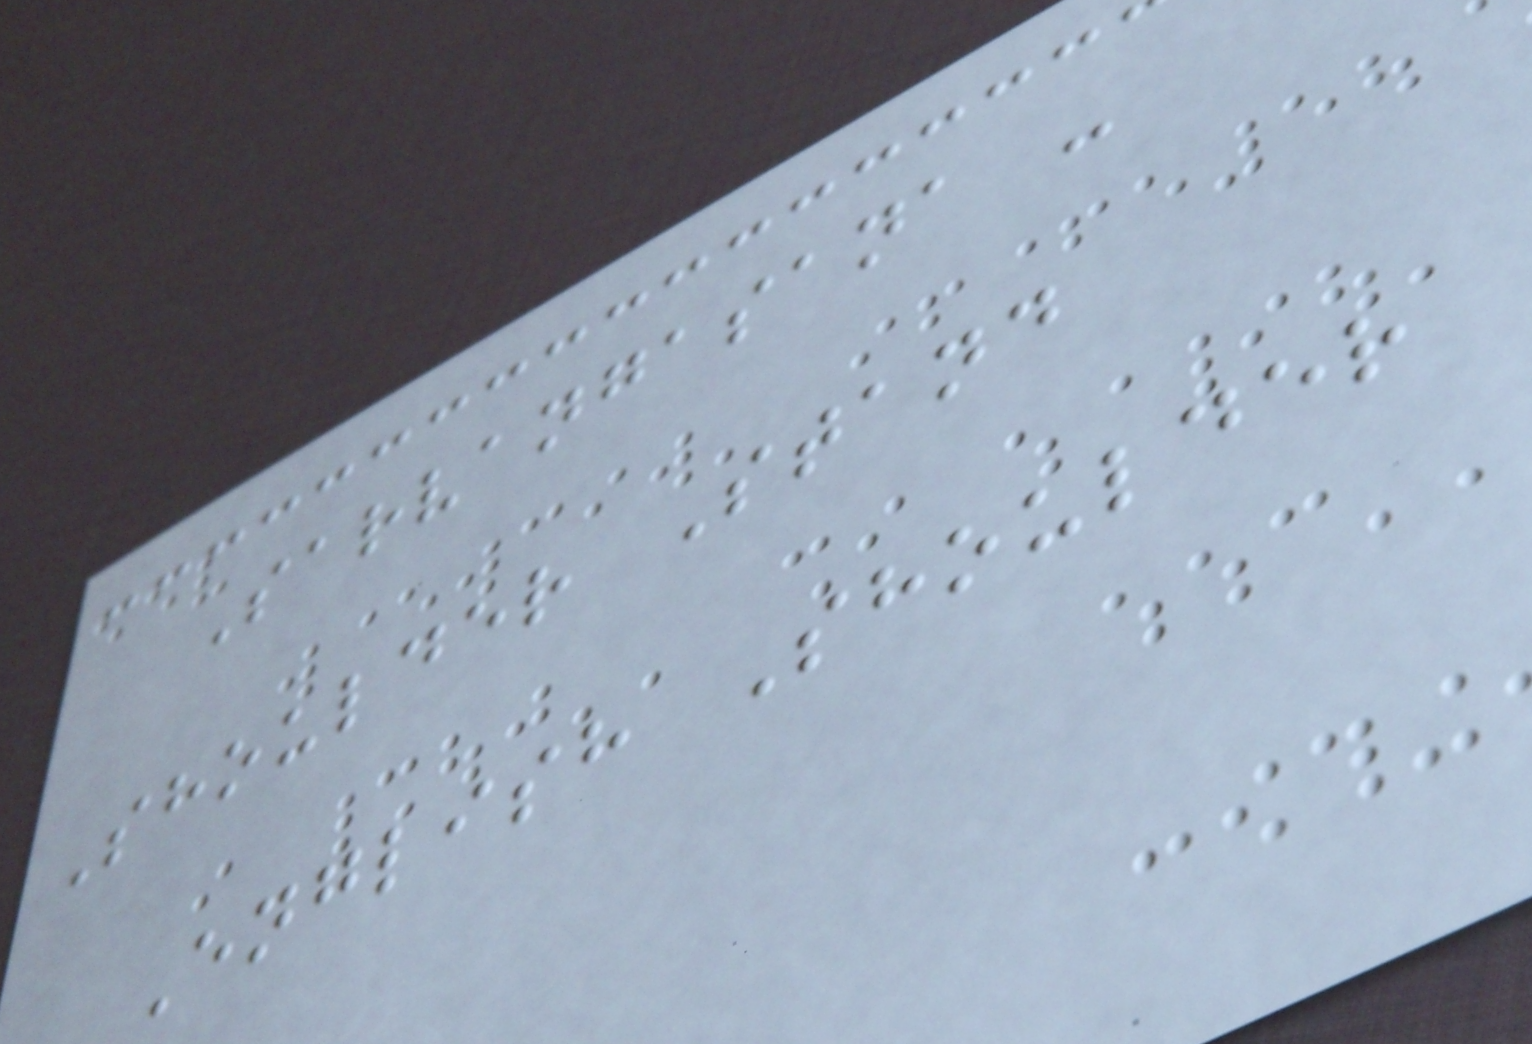Sarvangasana -
Shoulder Stand
English Shoulder
